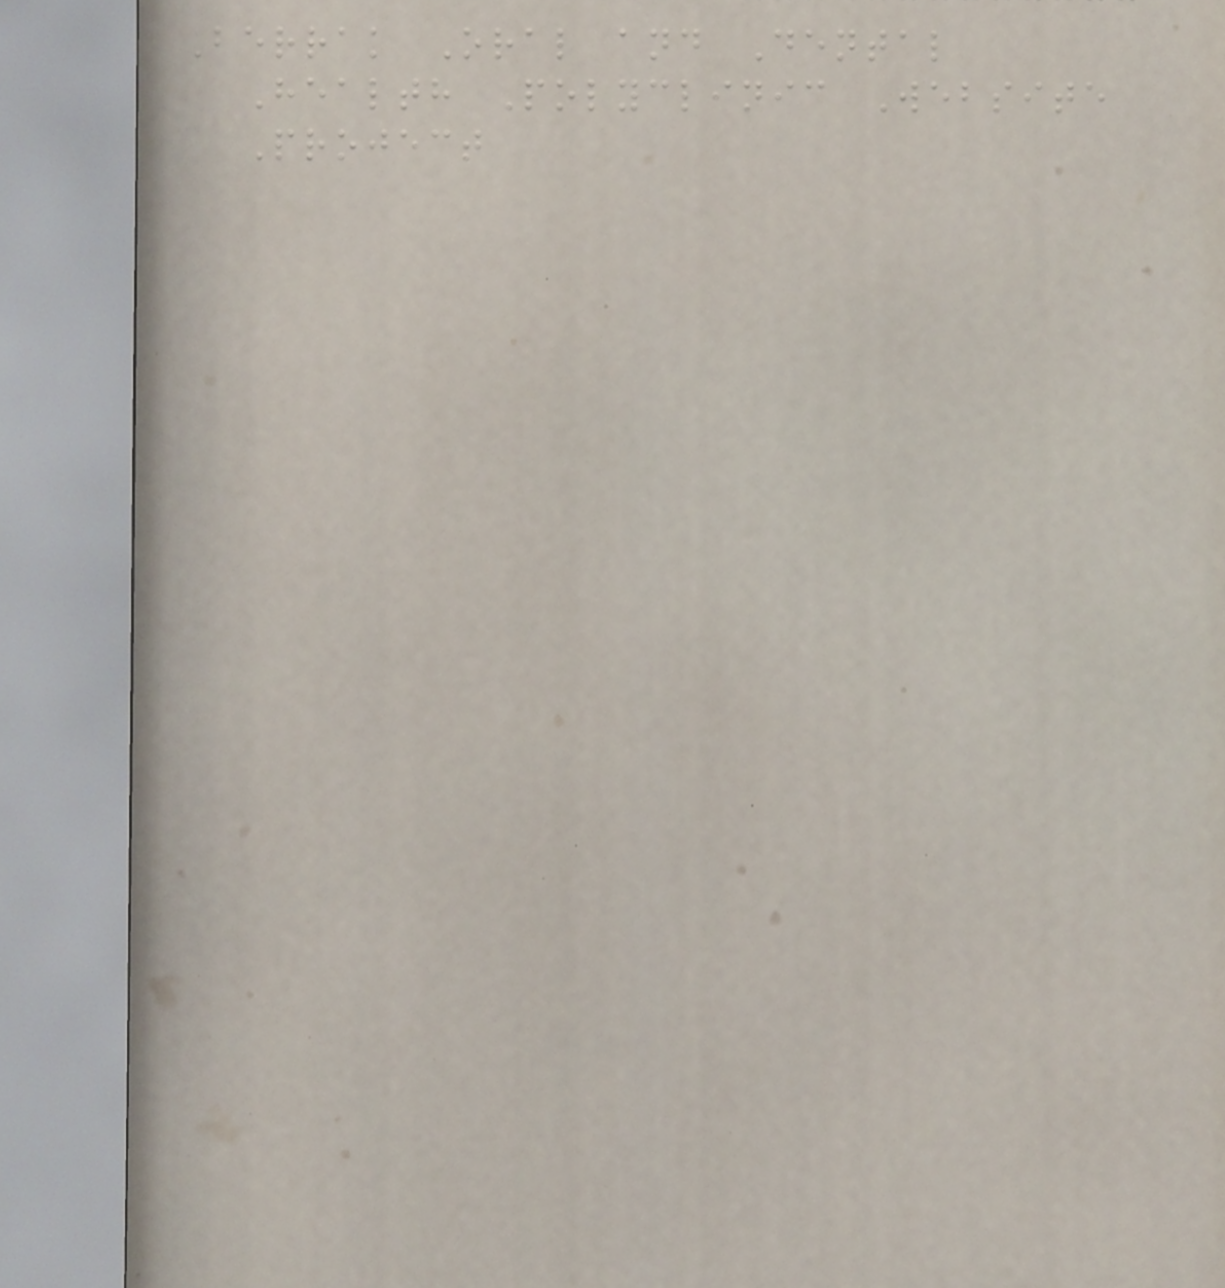Berrak Oral and Dental
Health Polyclinic Website
Project
